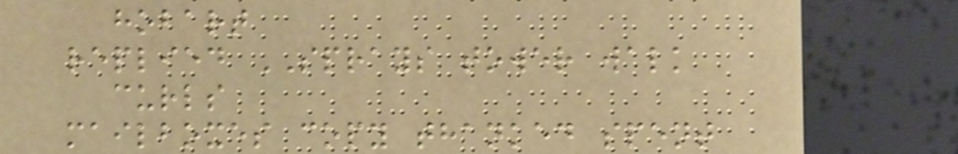hobart
replied SPRAYS tower walk
curls
mailboxes copy thanked spent
